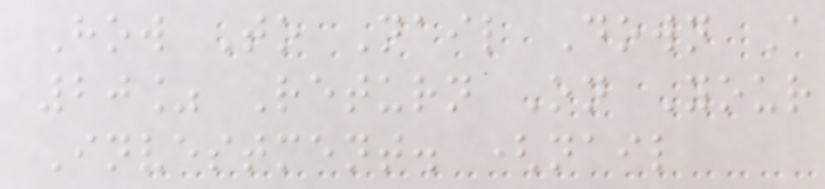How To Nail Down A
20% Return On Your
Investment. (nail
